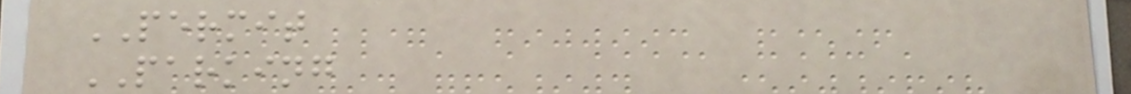PERMIT
PARKING
